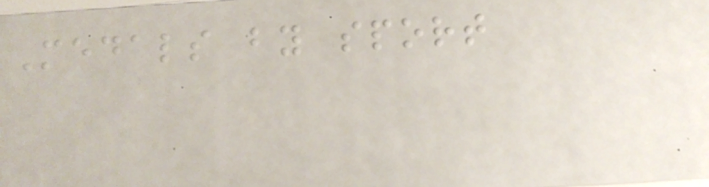Medals by sport
